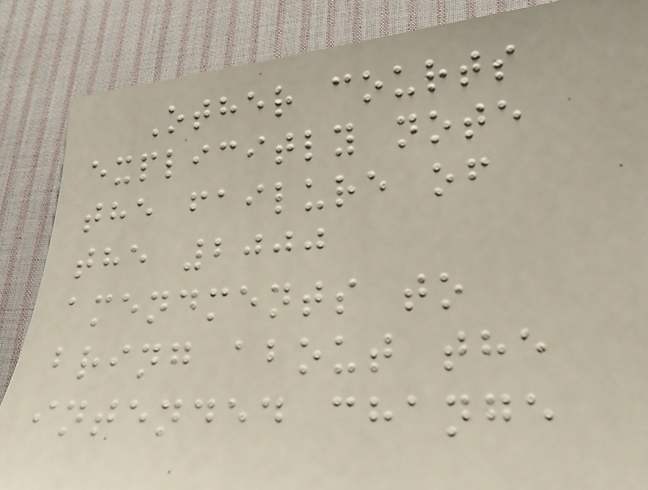Other courts
explicitly note
the failure of
the 2000
amendments to
bring about the
intended change
